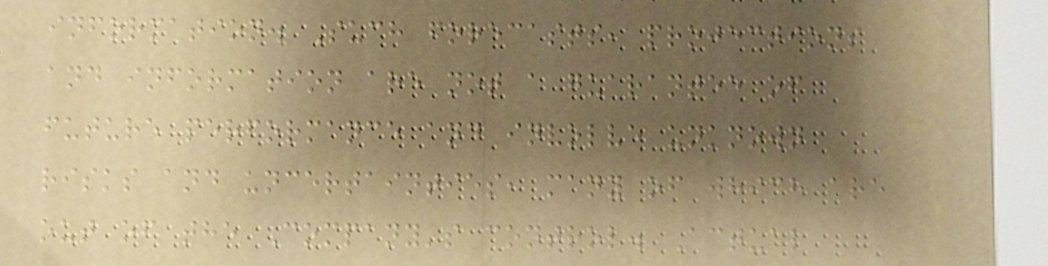information. Such forecasts, projections
and information are not a guarantee of
future performance and involve unknown
risks and uncertainties, many of which are
out of the Company's control. Actual
